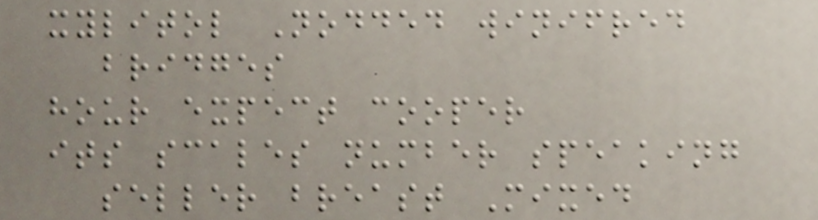xylitol Nodded winifred
bridges
hour expect cooper
its scales number speaking
seller breast Mixed
